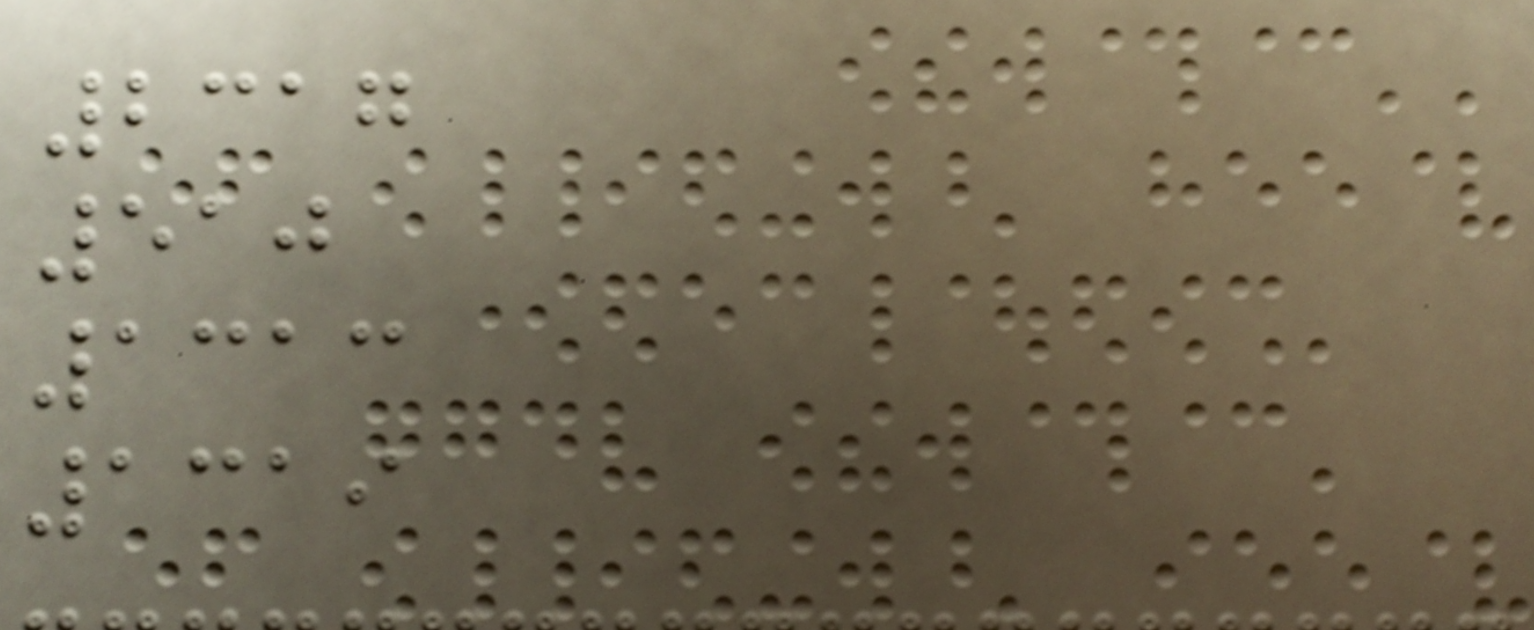2317
510
1313
1319
